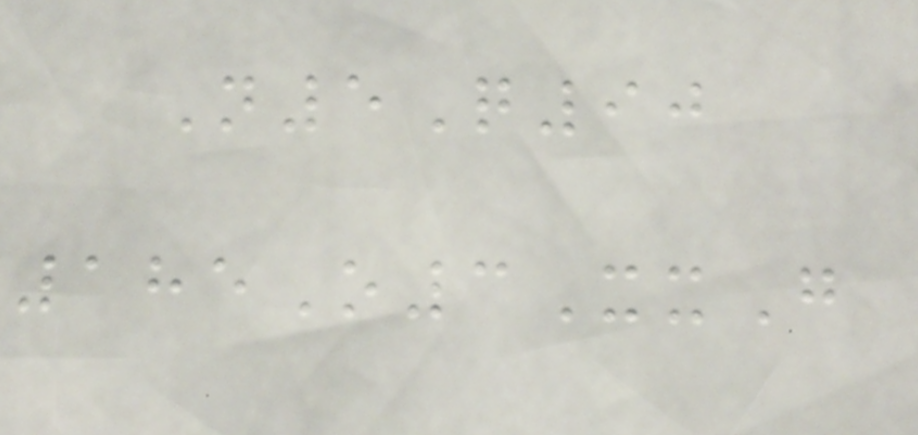N5Q90
185O3XxG
